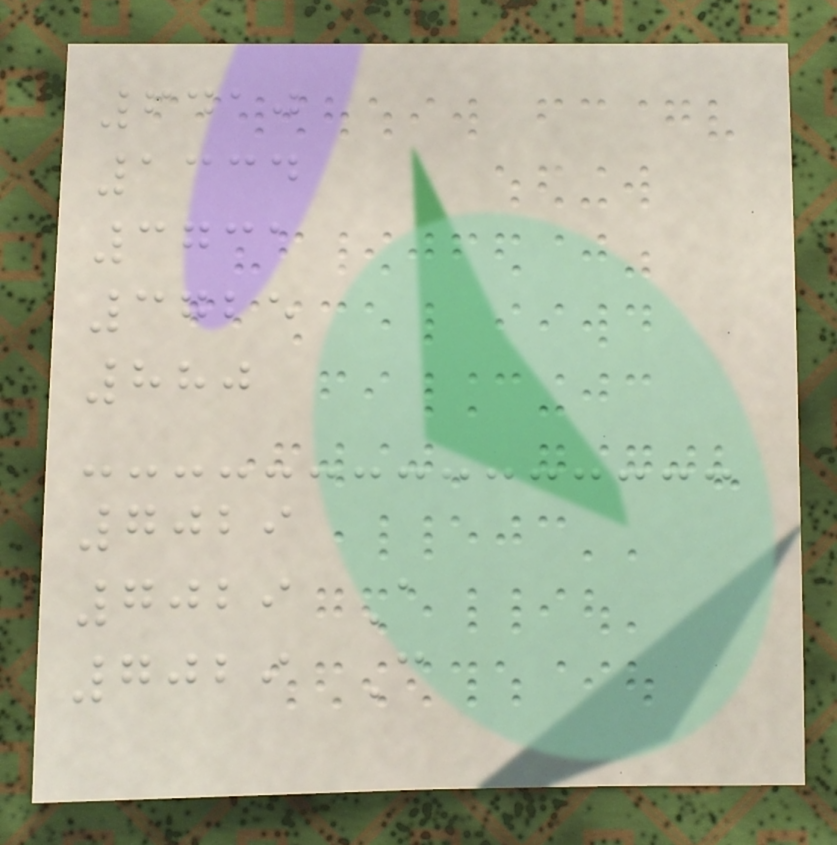6410
1334
3731
3725
880
7029
7029 A
7029 C
